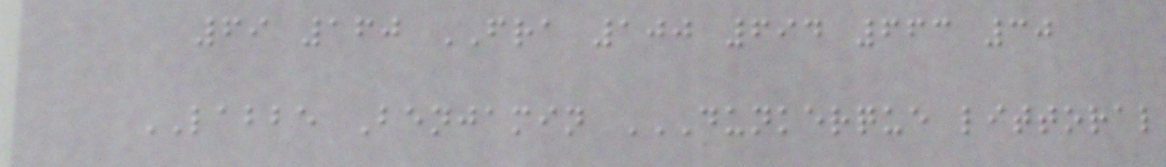69 160 FRA 100 694 663 30
LABBE Benjamin DUNKERQUE LITTORAL
